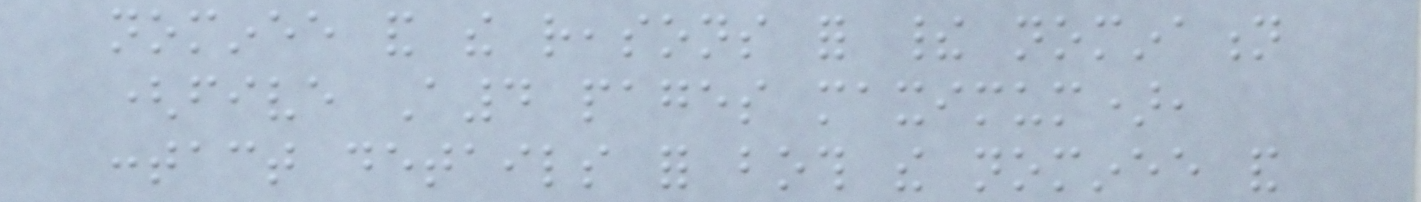nominee and the reasons for their nomination
(five A4 pages maximum),
contact details for both the nominee and
